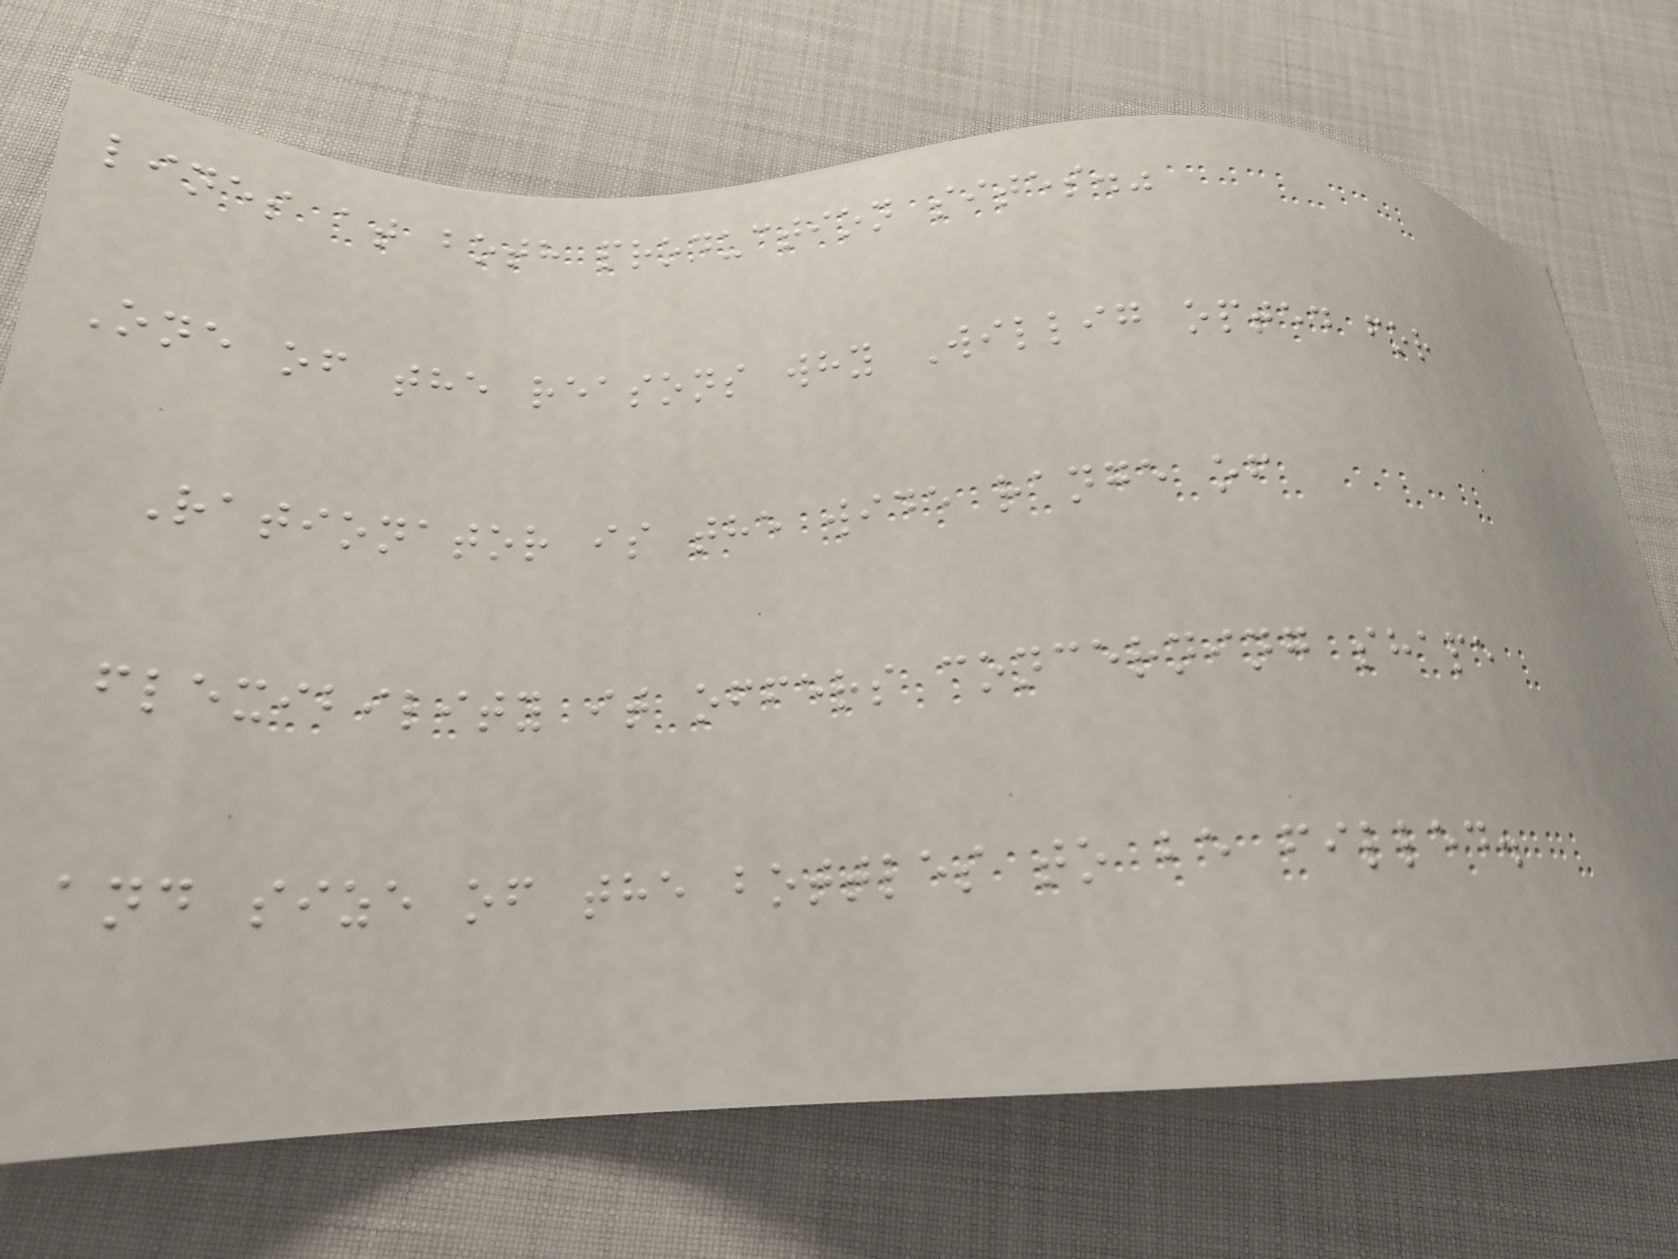lines at both production sites."
One of the reasons why Willig opted for
Rationator is the wide range of
flexibility it offers concerning shape
and size of the bottles to be filled.
